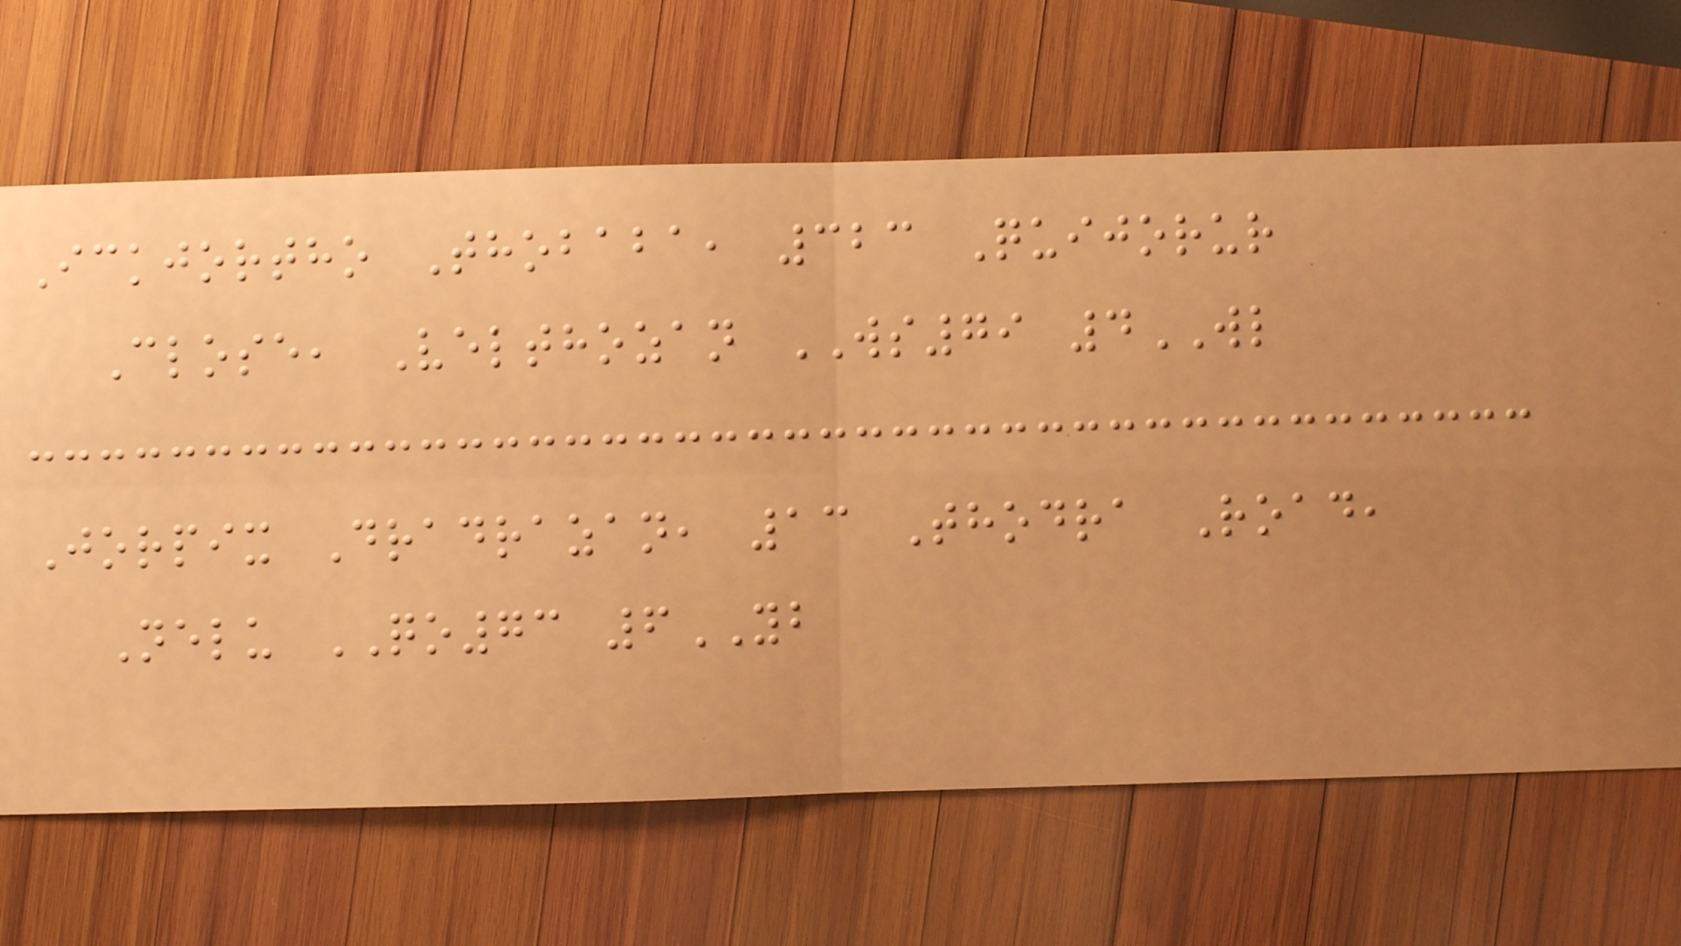Ickjortho Thobaba, 323 Quijorur
Close, Velthozan WS79 4WL
Jorpix Dradrazan, 13 Thodra Road,
Nelu QO73 6YB
